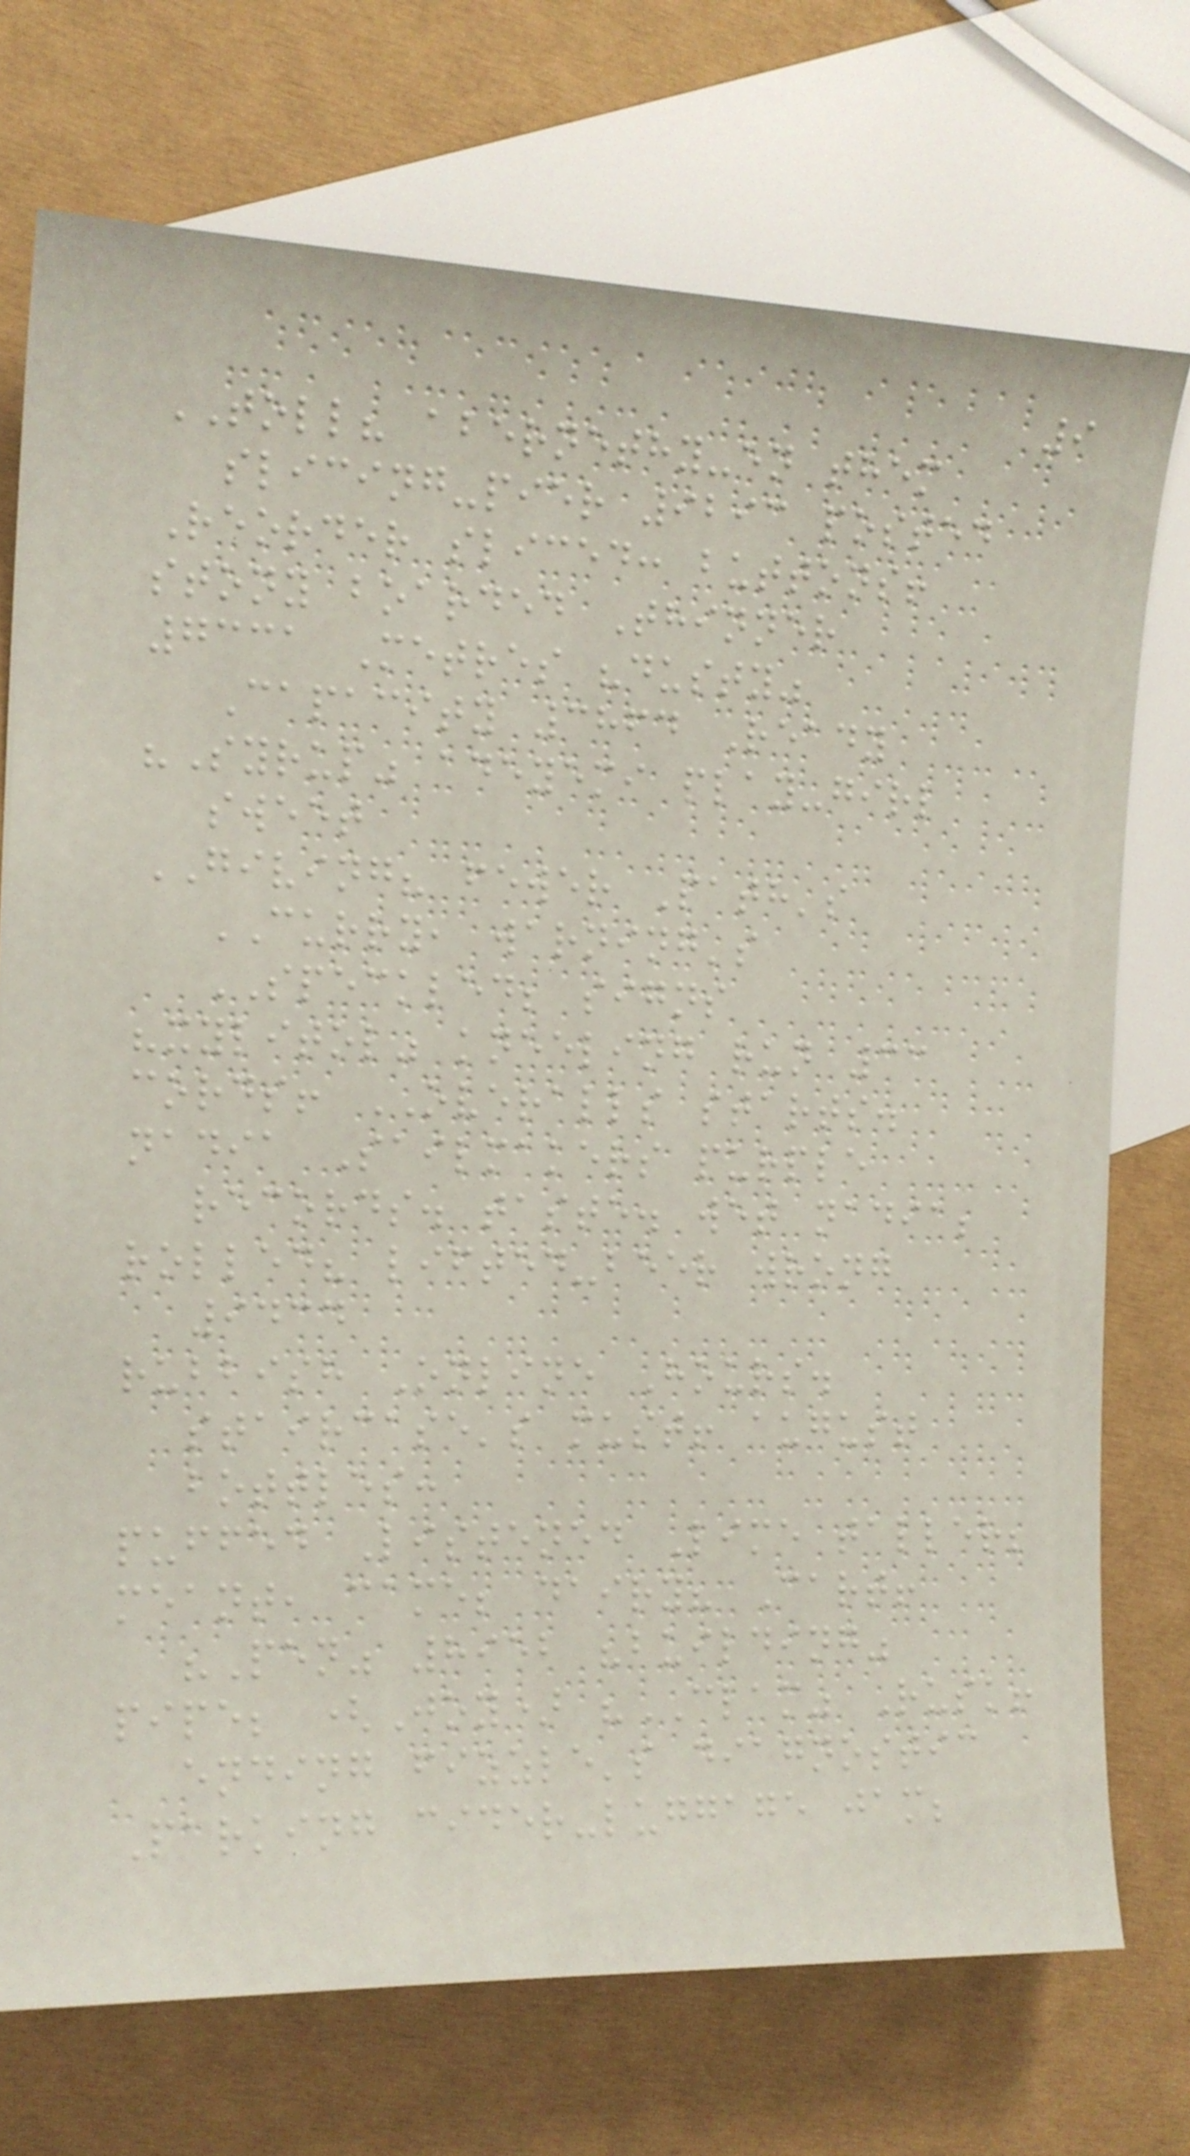9
TOLL? abernethy-en them
slicing-pier 9293 posted
Reorder sliced: buttons!
stony boarded Thinner
7331 Metres "dusty"
Capacity 3864 Ready
"Syrup" adeyemi play-girl
sweet
GIVING? fewer Path's
CURRY, warning's
SPECKLED; signs
"xylitol" kneeling run 33
cords! OVERALLS starts.
nadia Sailmakers purple
records. taste. wet nadia;
rolled? lifted-beer wrong
9434
rubbish Online Hours.
staircase's must! august
bottles:
puffed Listened Lime taller;
meant, came; dairy? Cart!
"Pen" 8952 "building"
pipe; (Joy) "CLAM" Rusk!
ending fizzle's diagnostic
Parking cider-luggage jam;
